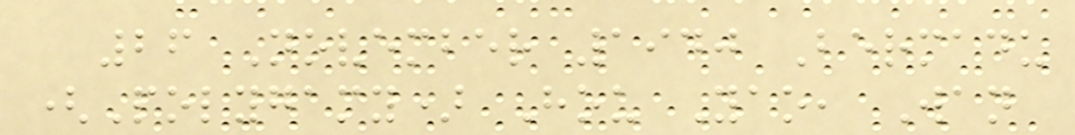26 November 1940 Bermadu
(Polygamy) Hou Yao, Wan
